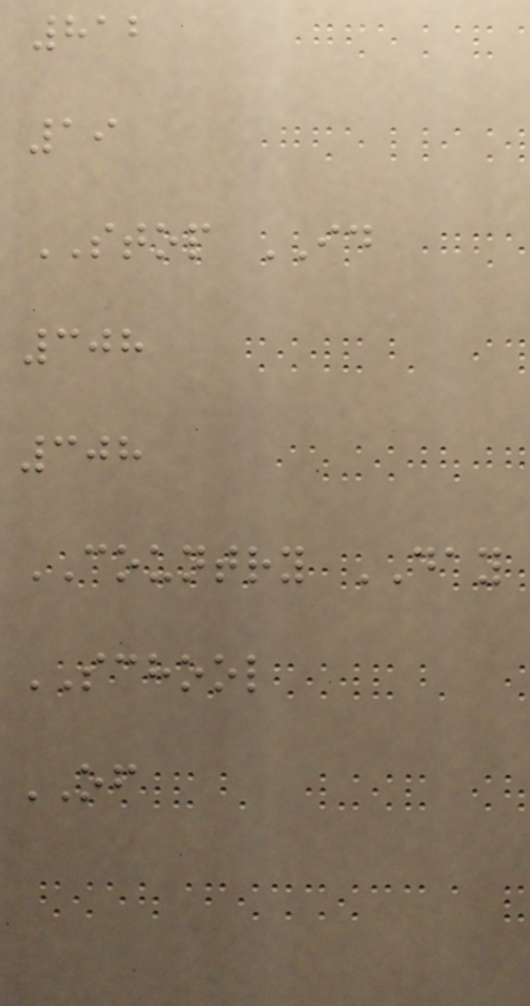812
19
STOP ID
308
308
COUNTRY DAY
SCHOOL
OF
